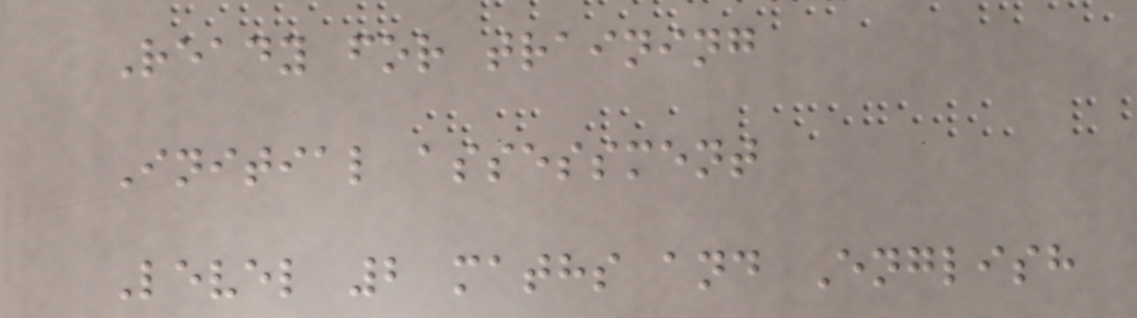Ready for training
Initial assessment
Level 2 maths and English
